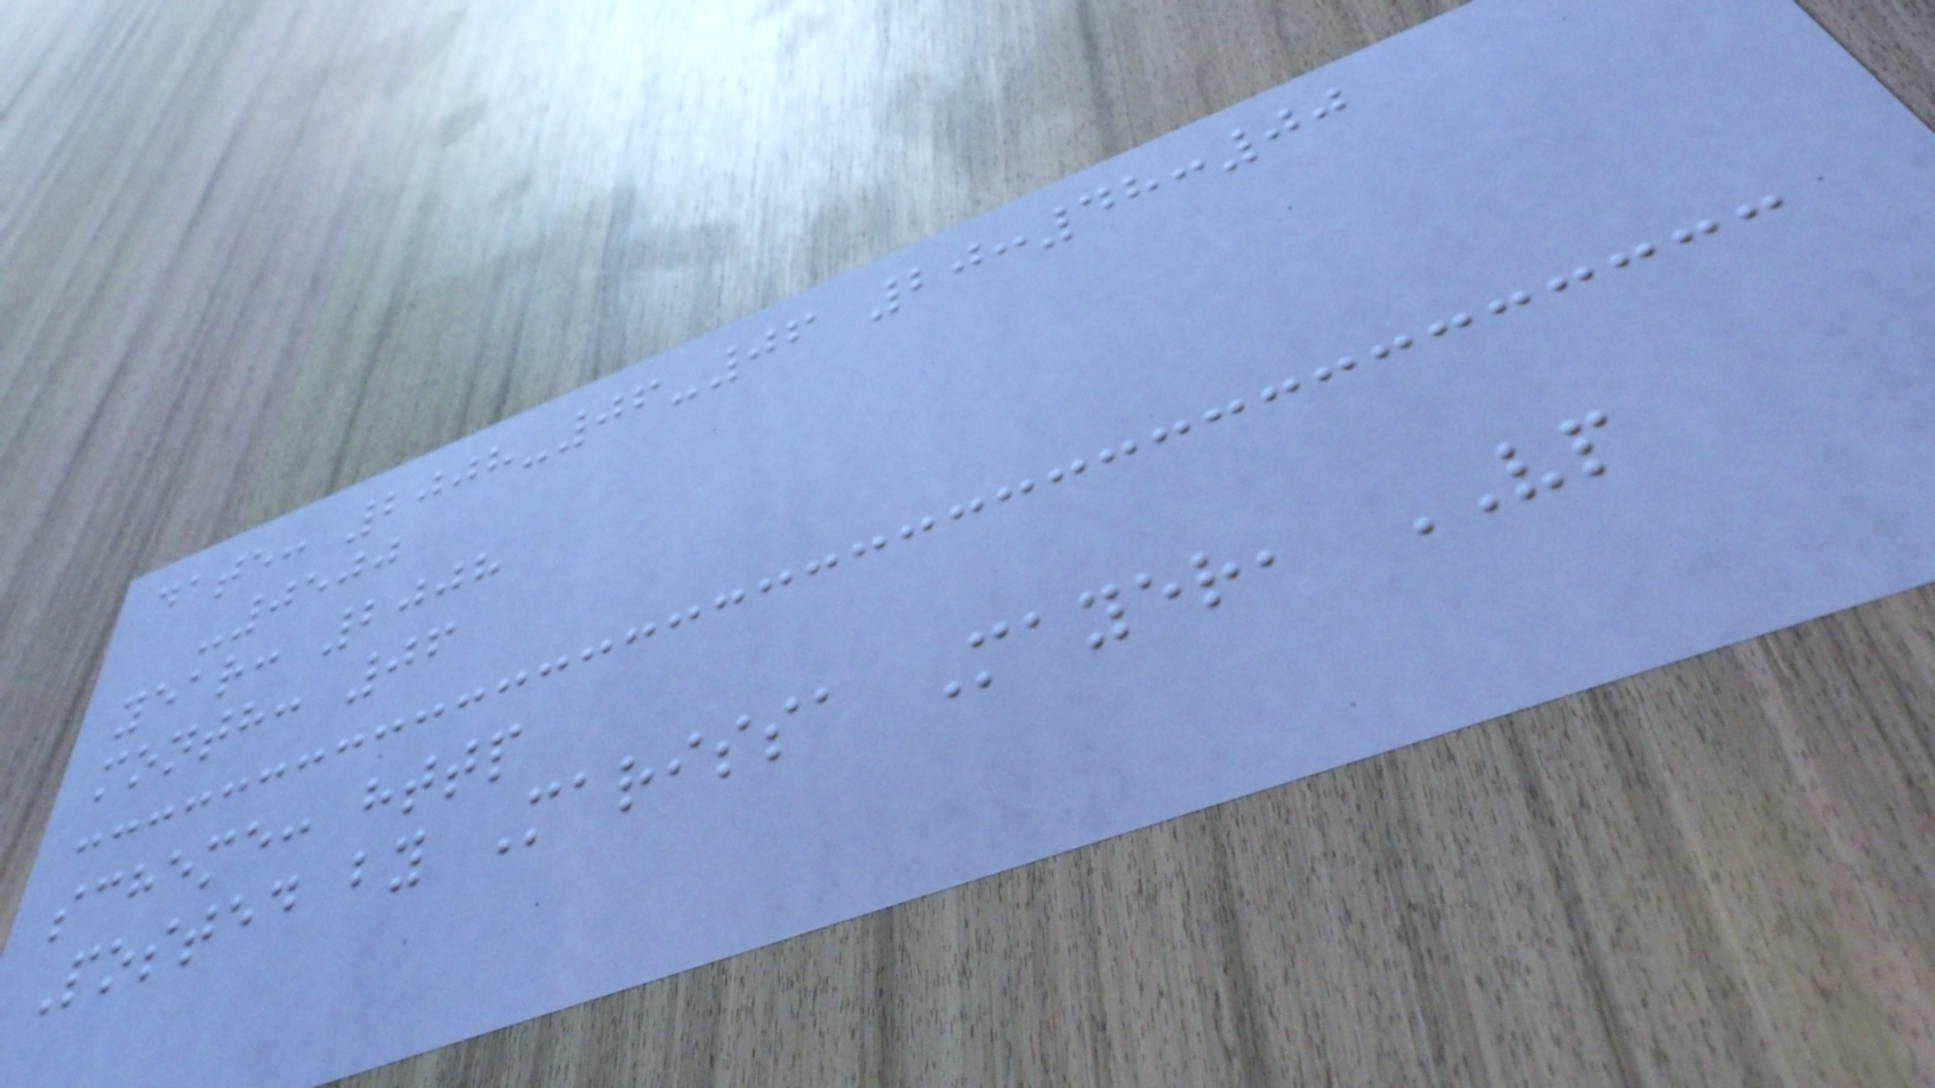date: 2008-06-06 20:48:00
-0500
year: 2008
month: 06
scheme: http
Posted by Marissa Mayer, VP
